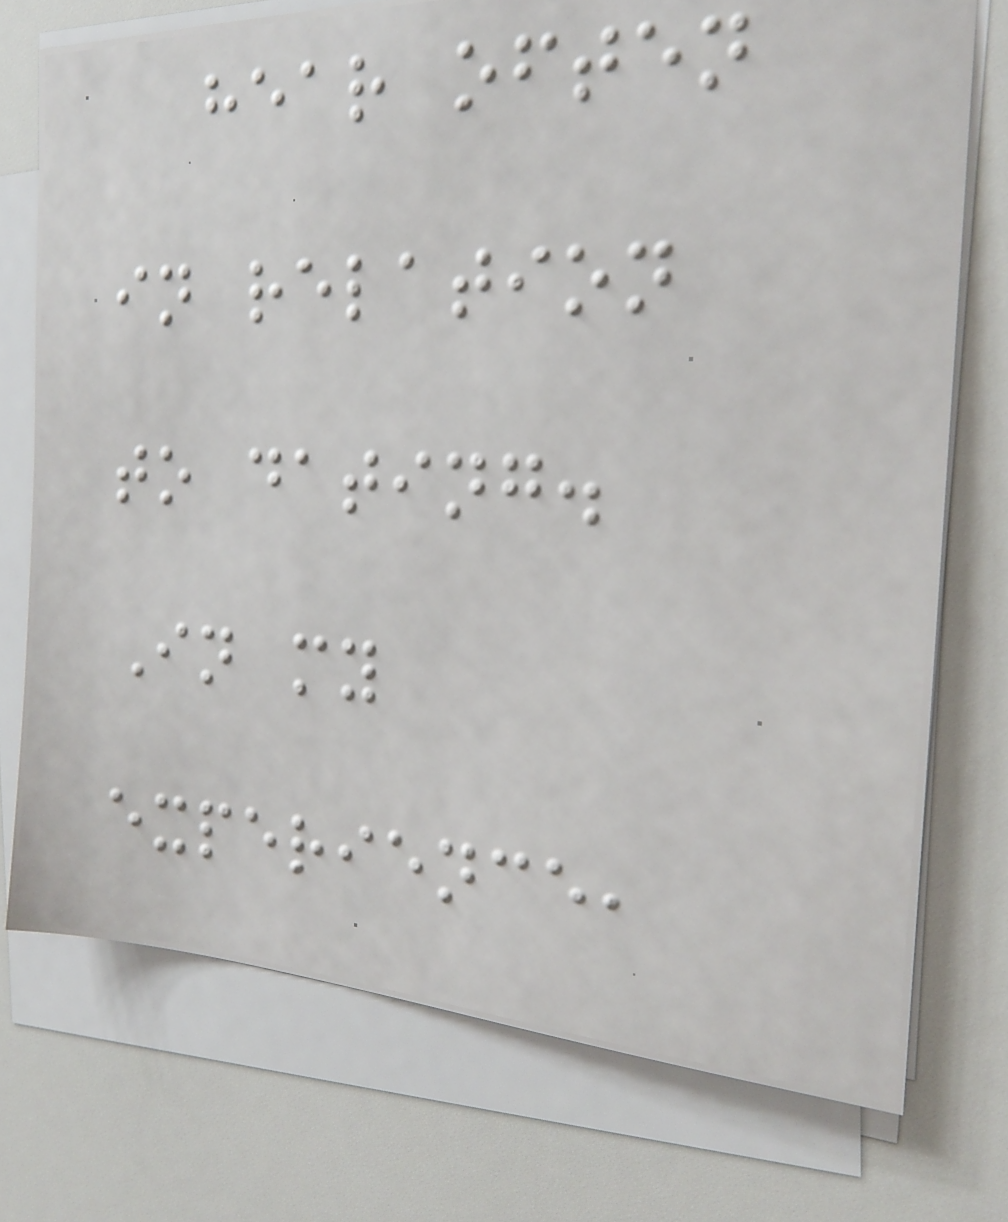hear often
in relation
to dating.
In my
experience,
